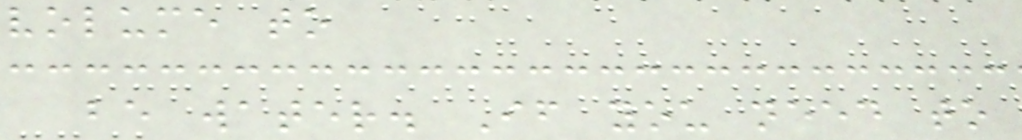volume to
be water. If you need to
